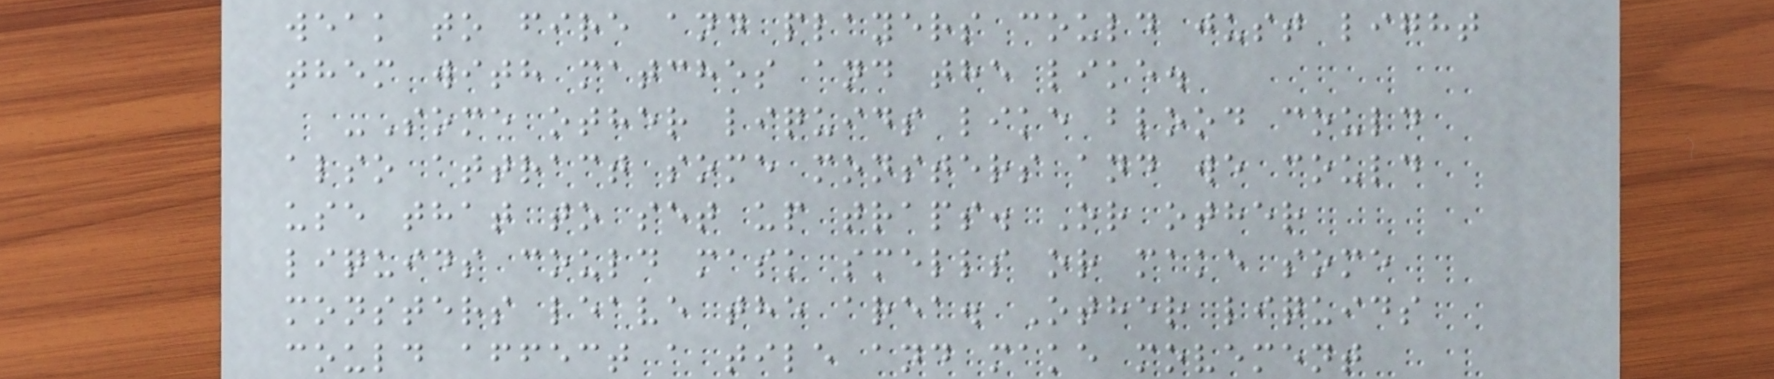weak to fire and players could just light
them with matches and the like.
-Some other liquids like blood could
also attract some monsters and we could
use that to set up traps. Or other
liquids could mask smells or make some
monsters leave the area. Other liquids
could affect a tile and make movement
